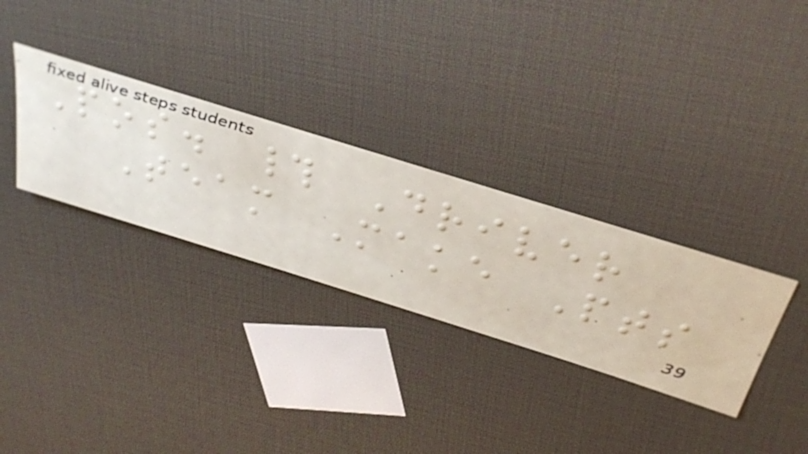Pos. # Driver
Team Make Pts
